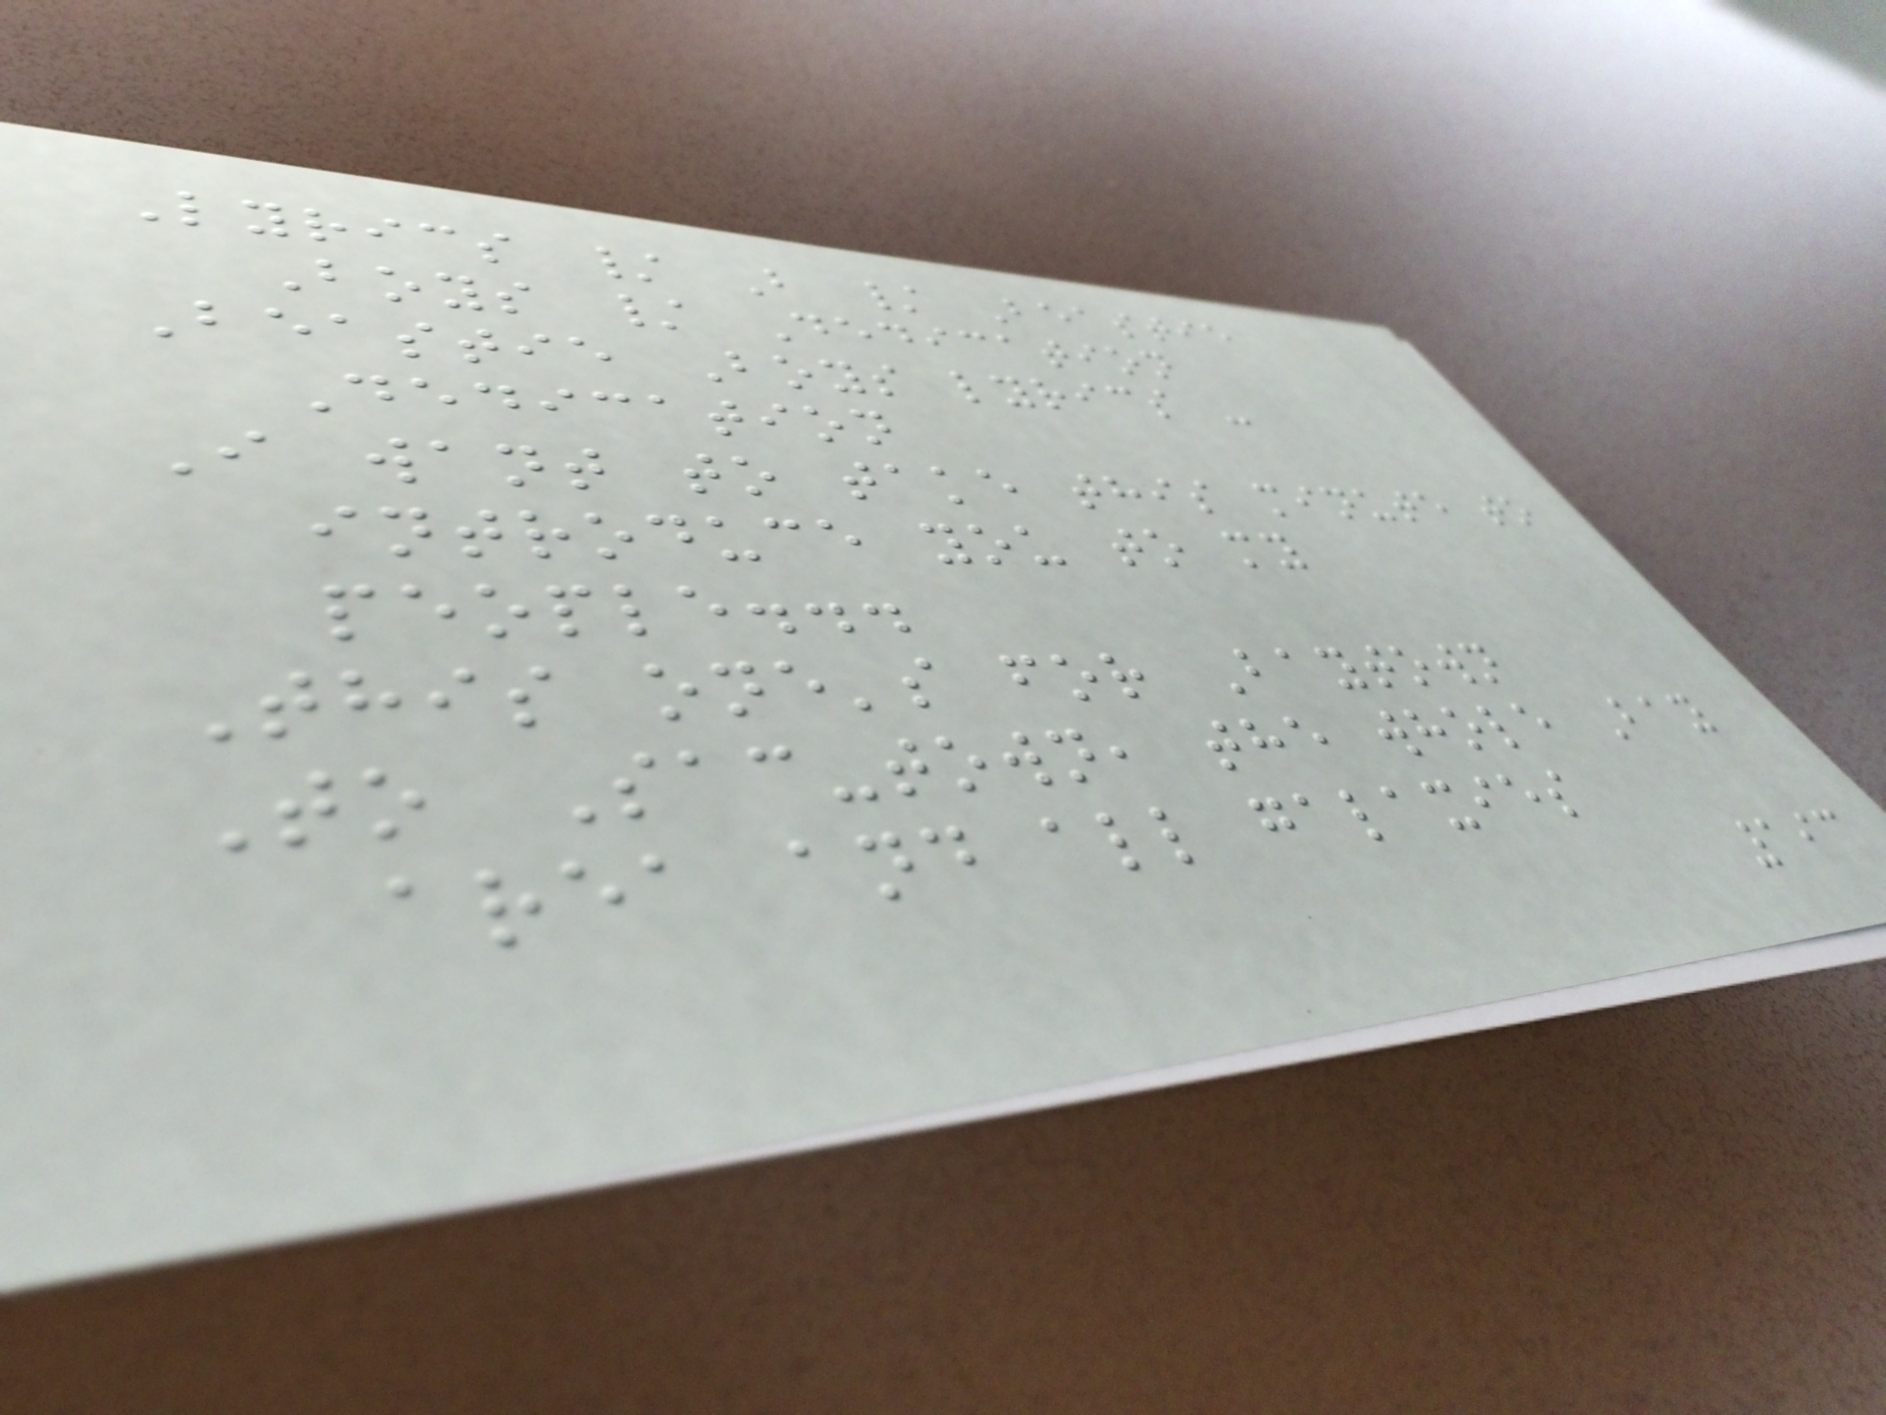Lyrics / B / Beastie
Boys / Dedication
Beastie Boys lyrics -
Dedication
I want to take this minute to
introduce you to my
people...
This one's for Baytown
To Sac-town, the whole Bay
area and all galaxies
193
